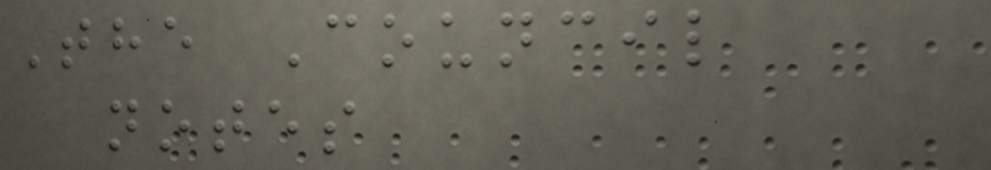The Council
notes
